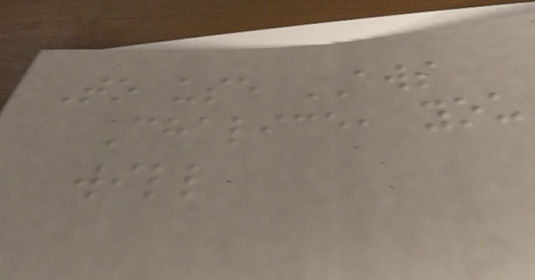To use AWS
Chalice, you
will
